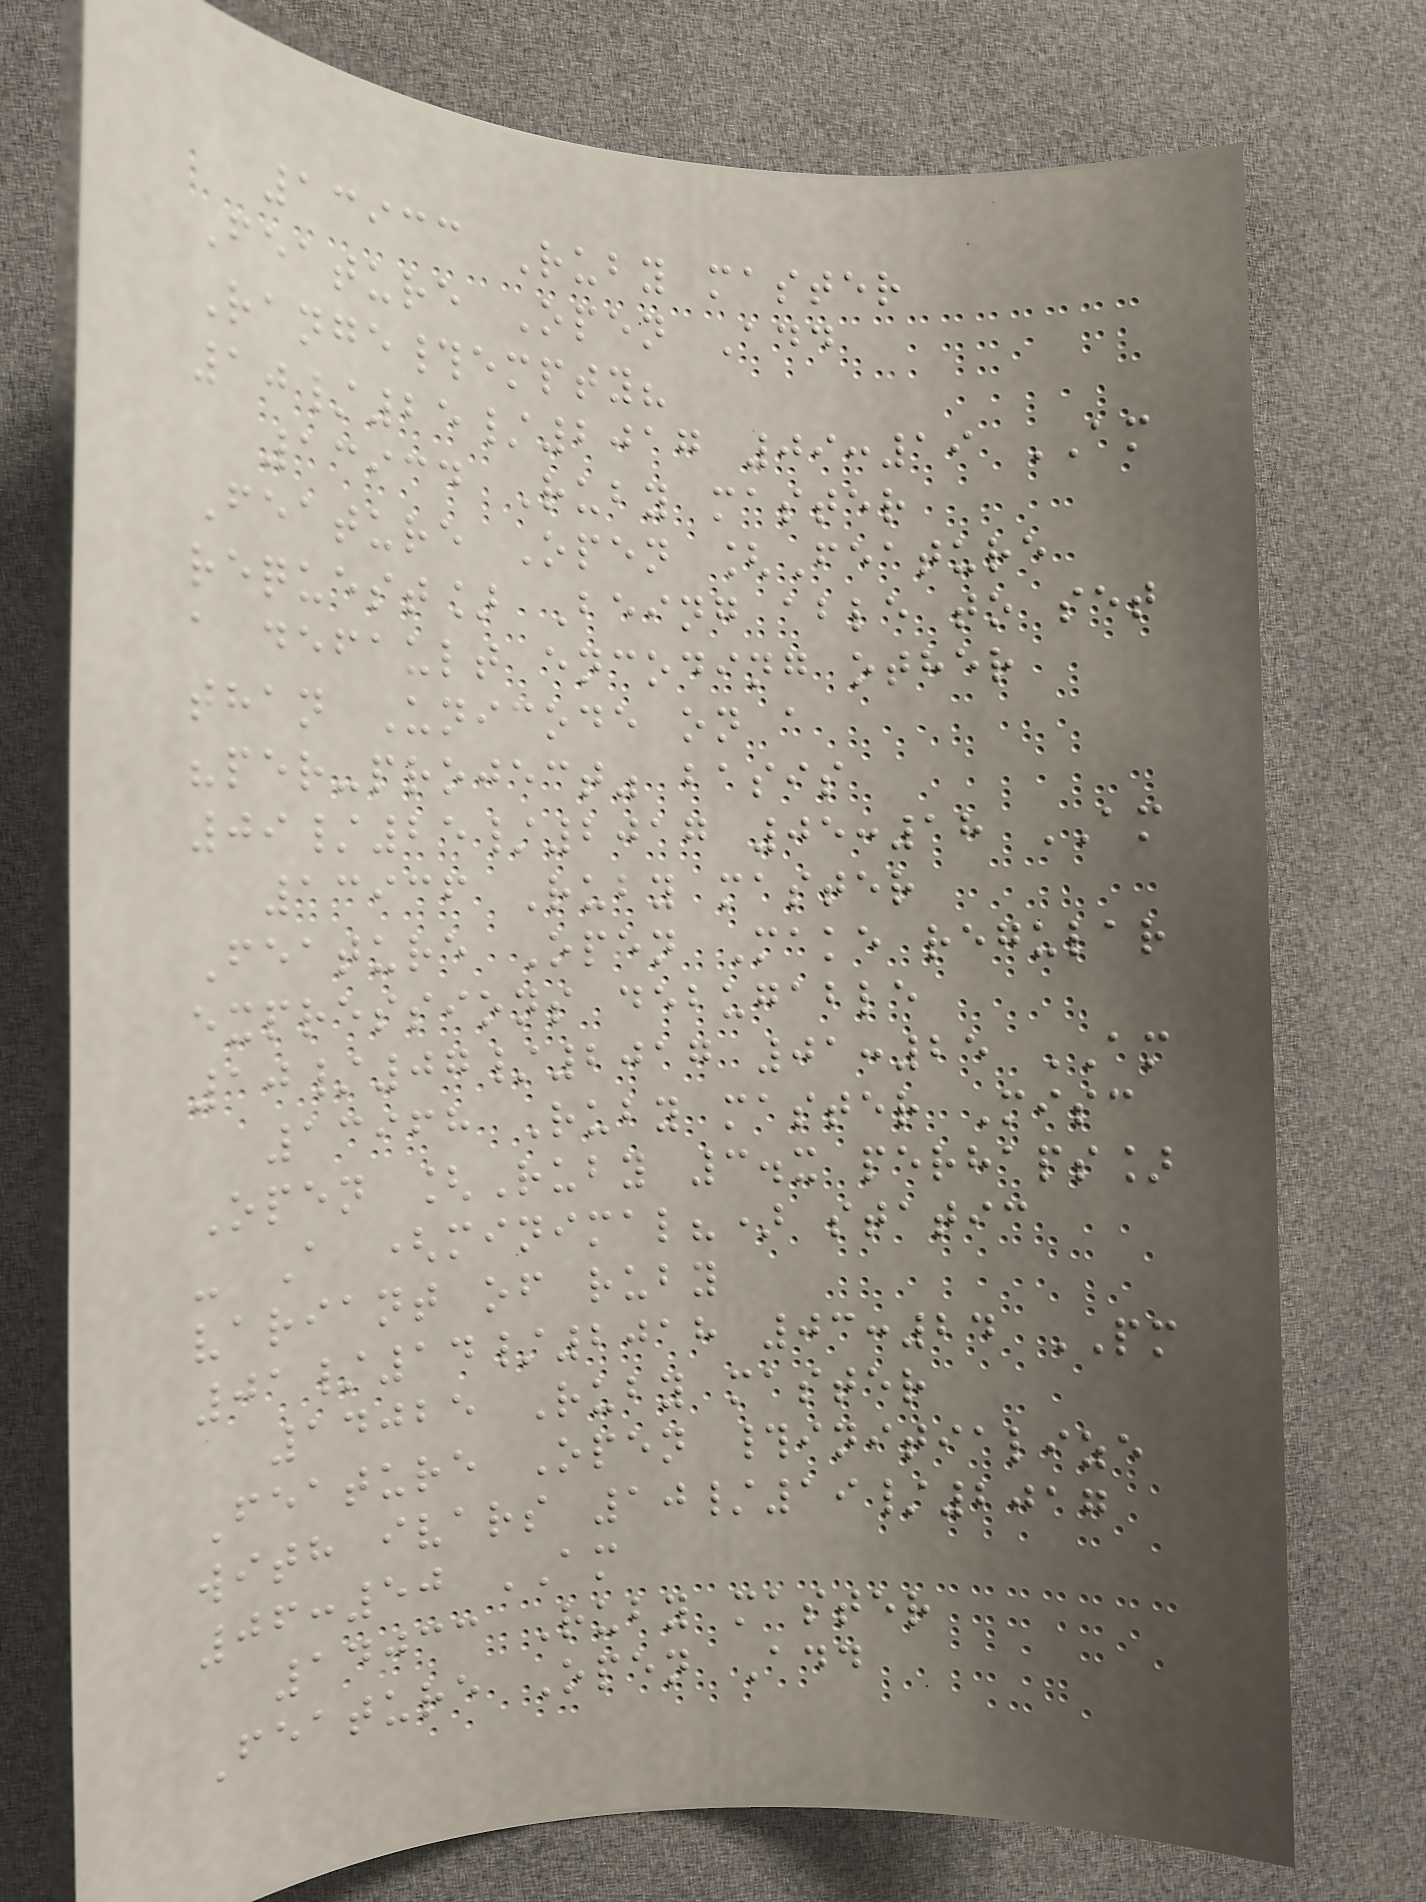13933 Ruby master
Feature Open Add
Range#empty?
10/25/2017 09:19 AM
13934 Ruby master
Feature Open [Feature
request] Being able to set
a default encoding other
than Unicode on a
"per-project" basis
09/25/2017 05:18 AM
13936 Ruby master
Feature Open Make regular
expressions debugable
10/07/2017 01:25 AM
13968 Ruby master Misc
Open [Ruby 3.x perhaps]
- A (minimal?) static
variant of ruby
01/14/2018 03:24 PM
14025 Ruby master
Feature Open #initialize
with ivars 10/19/2017
06:50 AM
14033 Ruby master
Feature Open Add
